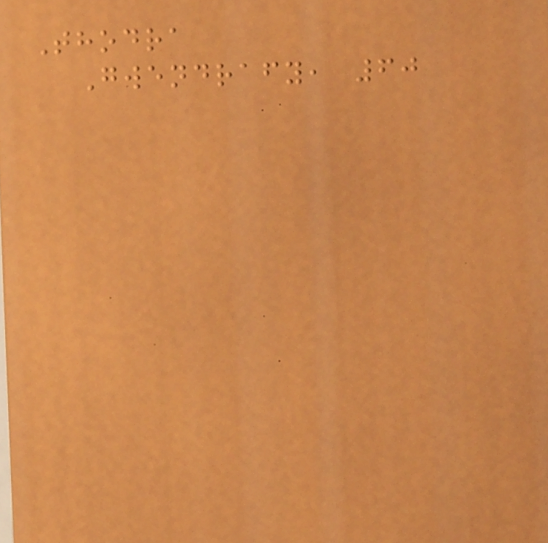Thodra
Gwendrafy, 60
